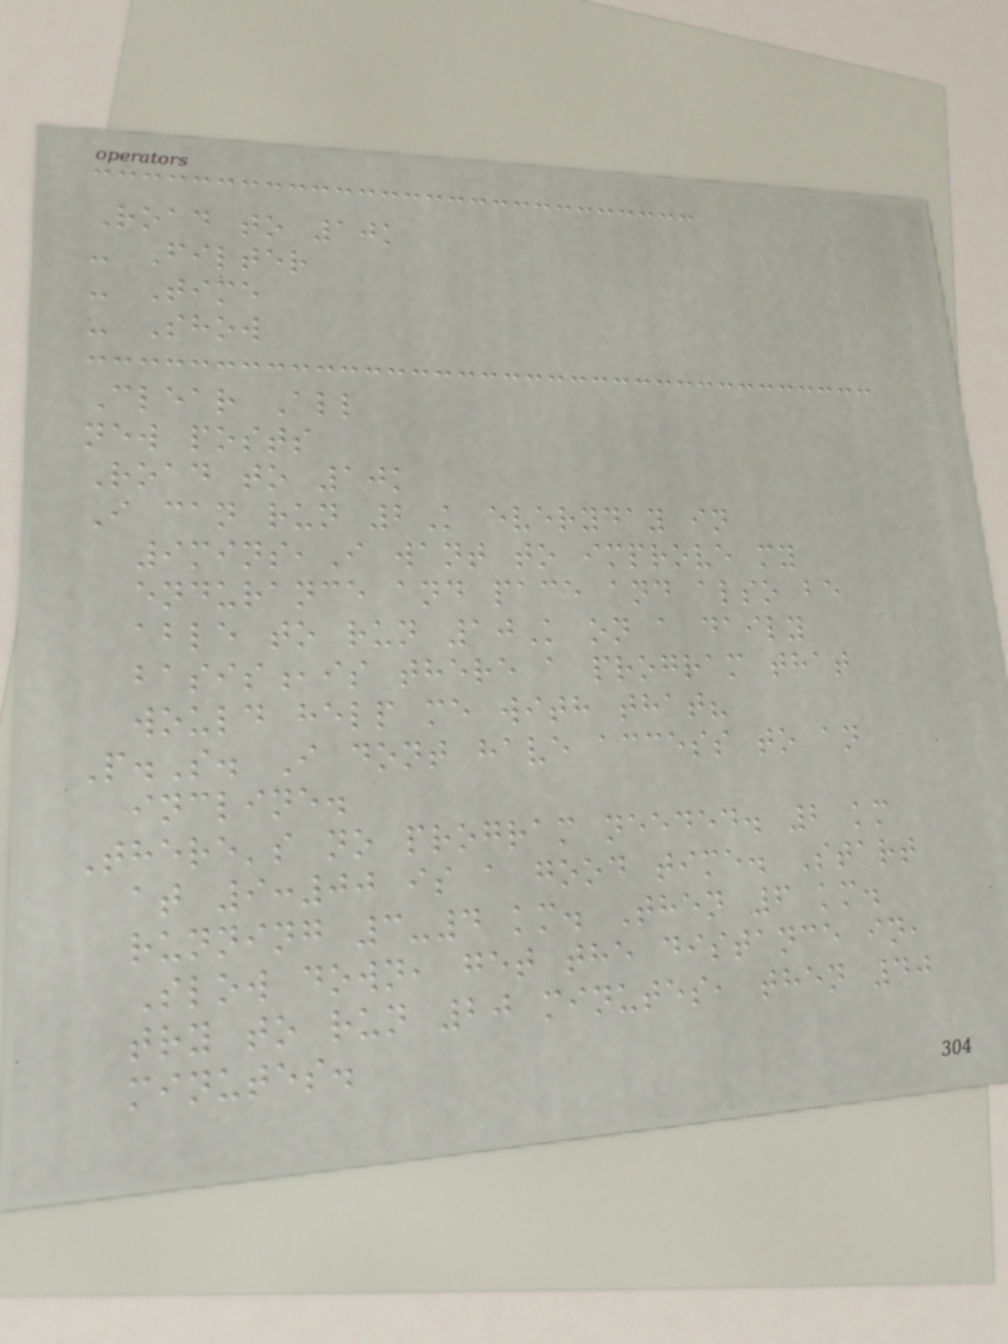Road to 10k
- Filter
- Time
- Show
Clear All
new posts
Road to 10k
I can run 2K everyday in
9mins,I want to improve my
endurance and pace and also be
able to run 10K on a daily
basis,is there a program that
would help me with that?
P.S. I dont have access to an
incline.
There's no program needed. 2 km
at 9:00 is a good time. Start
running 3-4 km. Then 6 km.
Slow down, get the distance in,
try to run 20 minutes, then 40
minutes.
